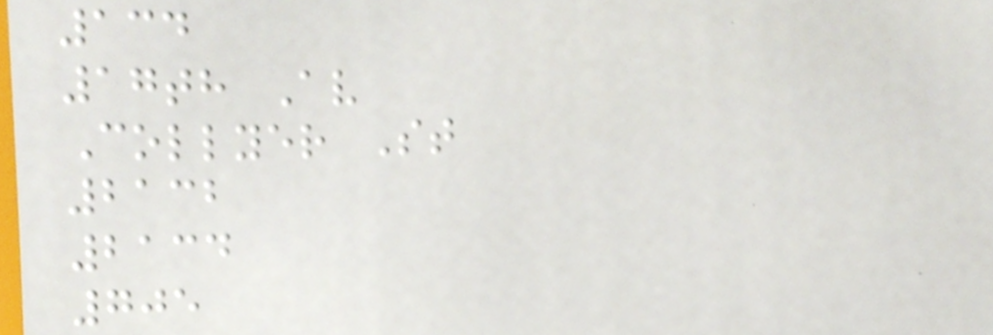134
17th Av
Collyer St
2132
2134
705
